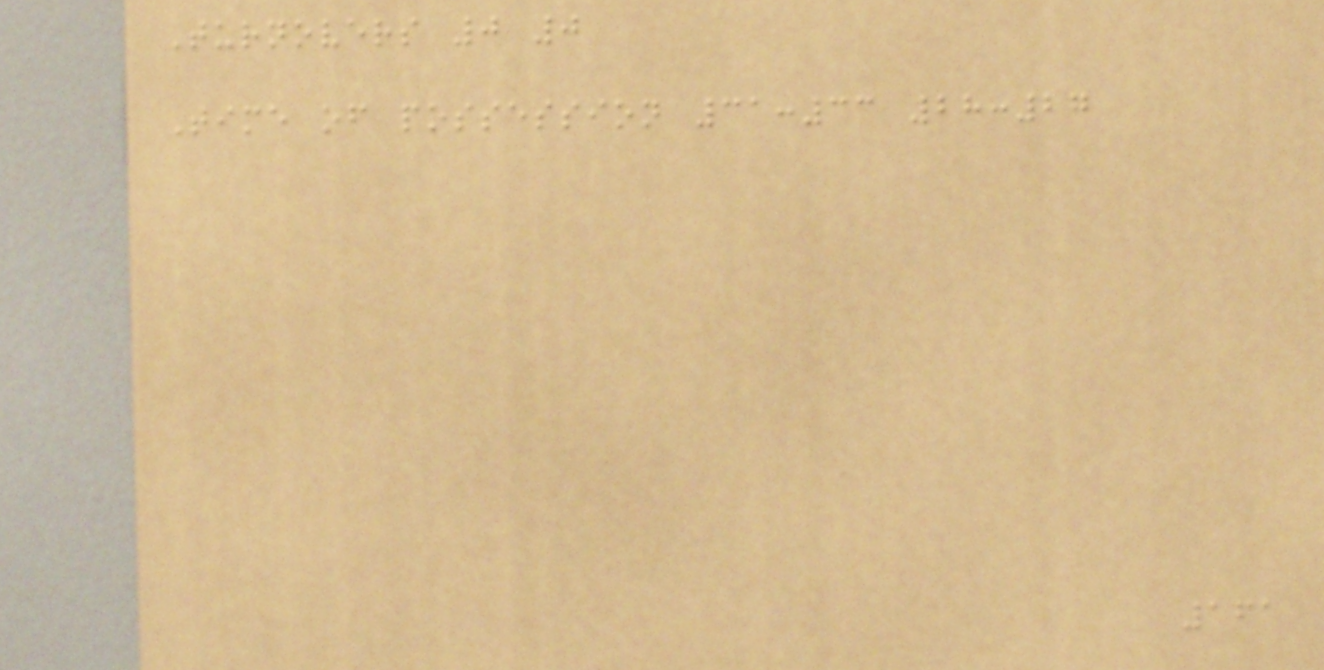Turnovers 0 0
Time of possession 31:33 28:27
161
